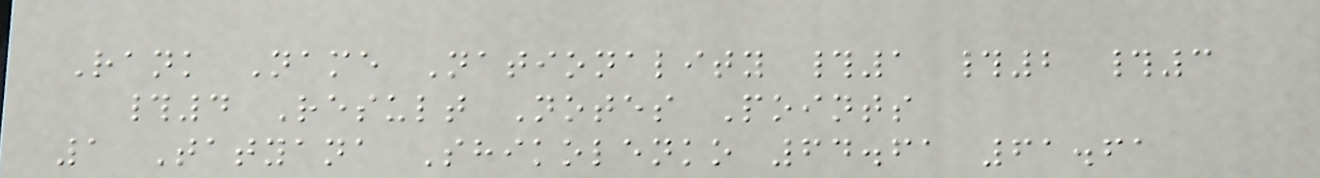Rank Name Nationality #1 #2 #3
#4 Result Notes Points
1 Tatyana Shikolenko 64.61 61.61
